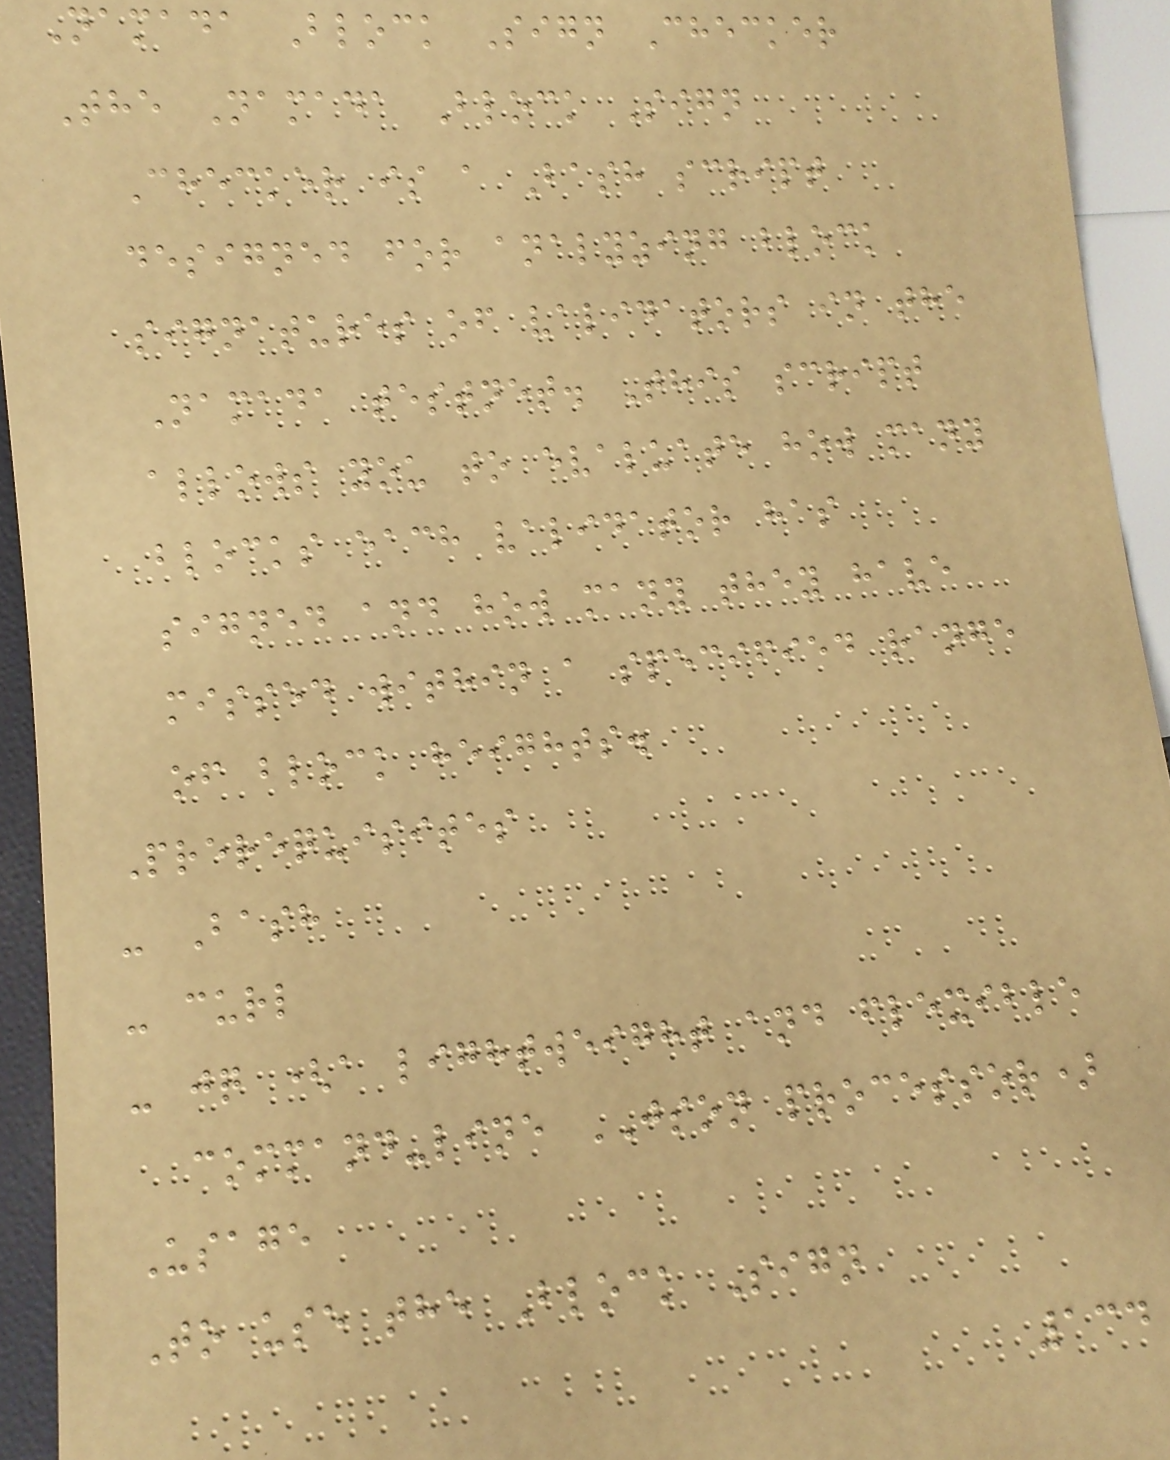Namada Block Sign Checker
The Namada Block Sign
Checker is a Bash script
designed for analyzing block
signatures of validators in the
Namada testnet. This script
allows you to evaluate how many
blocks each validator has
signed and how many they have
missed within a specified range
of block heights.
Prerequisites
- Bash
- curl
- jq (a lightweight and flexible
command-line JSON processor)
Usage
To use the Block Sign
134
